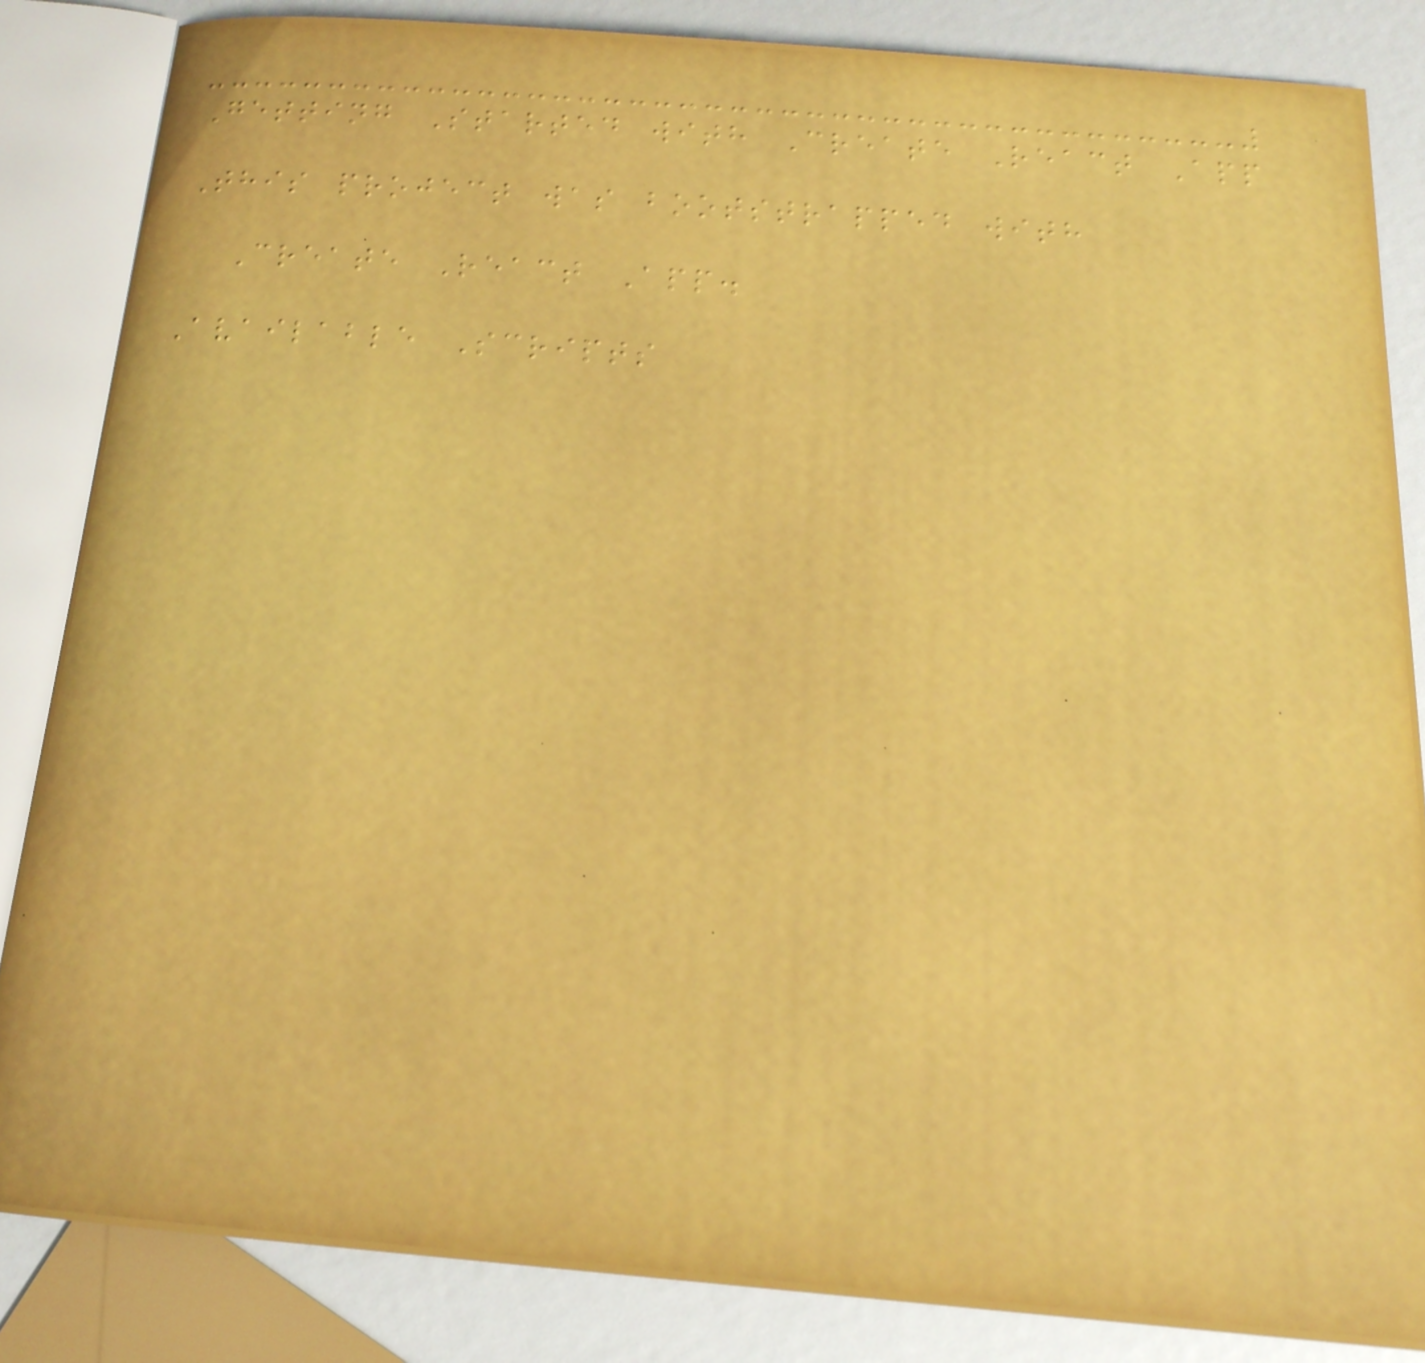Getting Started with Create React App
This project was bootstrapped with
Create React App.
Available Scripts
